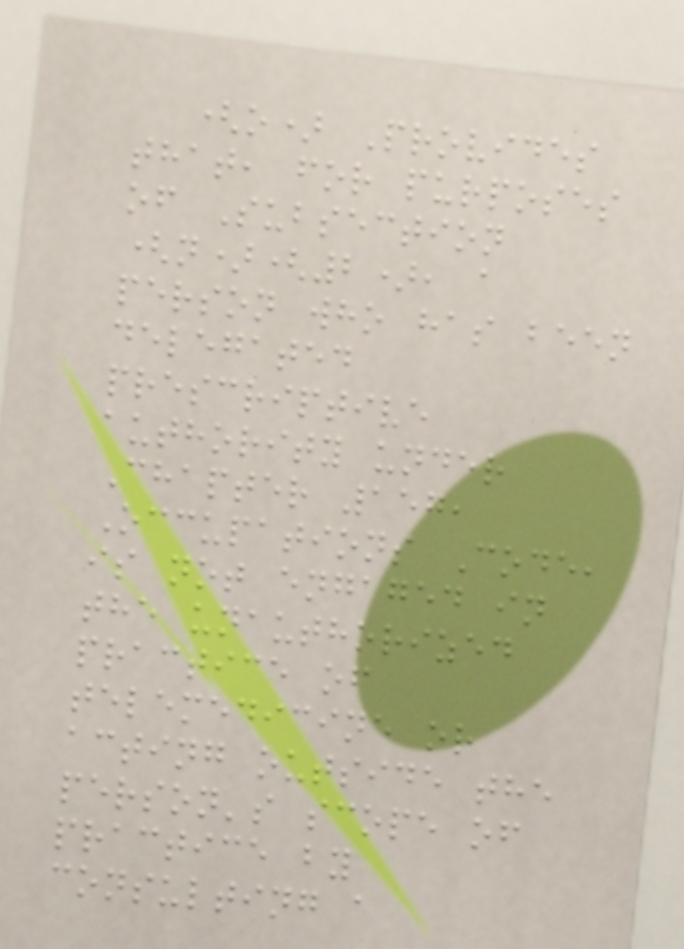(o) Provides
that, for purposes
of Subsection
(n)(2), a
person who has been
delegated
prescriptive
authority under
Chapter 157,
Occupations Code,
is not engaged in
the unauthorized
practice of
telemedicine or
acting outside the
person's scope of
practice by
consulting a
